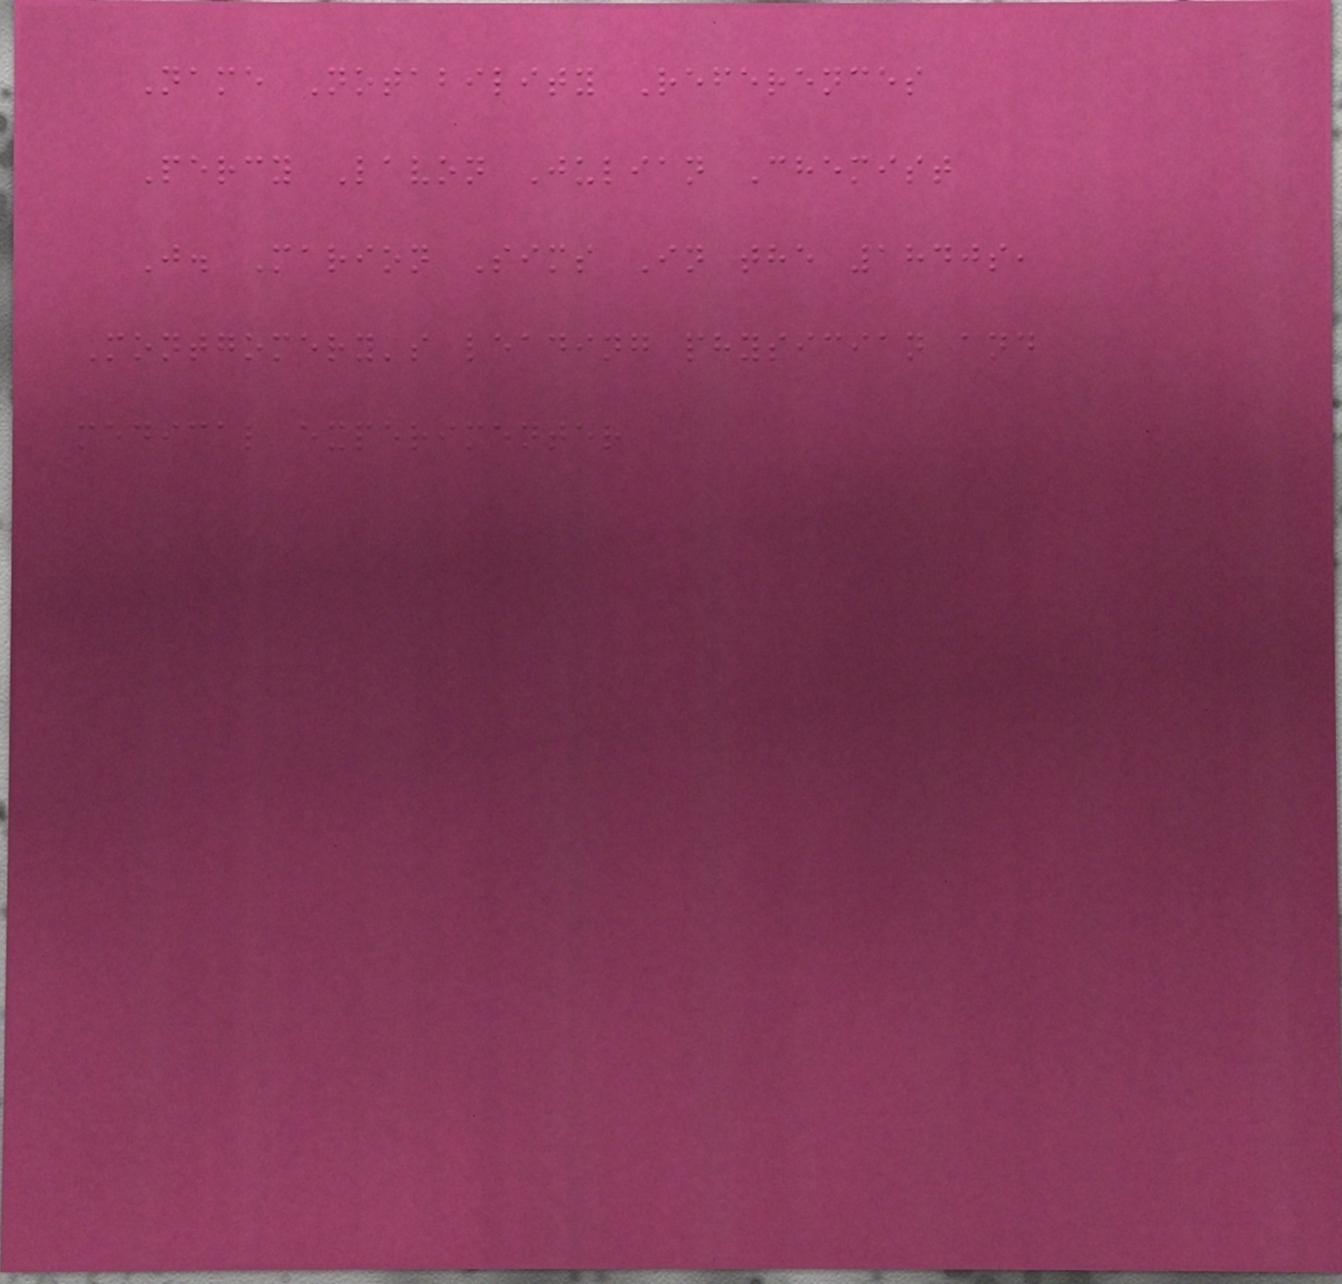Name Notability References
Percy Lavon Julian Chemist
J. Marion Sims In the 1840s,
Montgomery's leading physician and
medical experimenter
